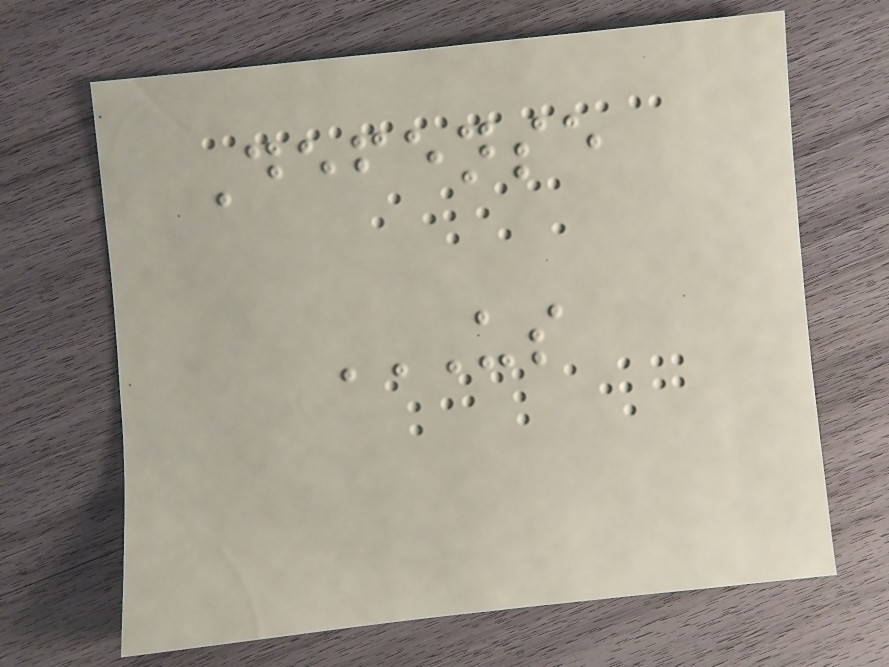Defense
US
